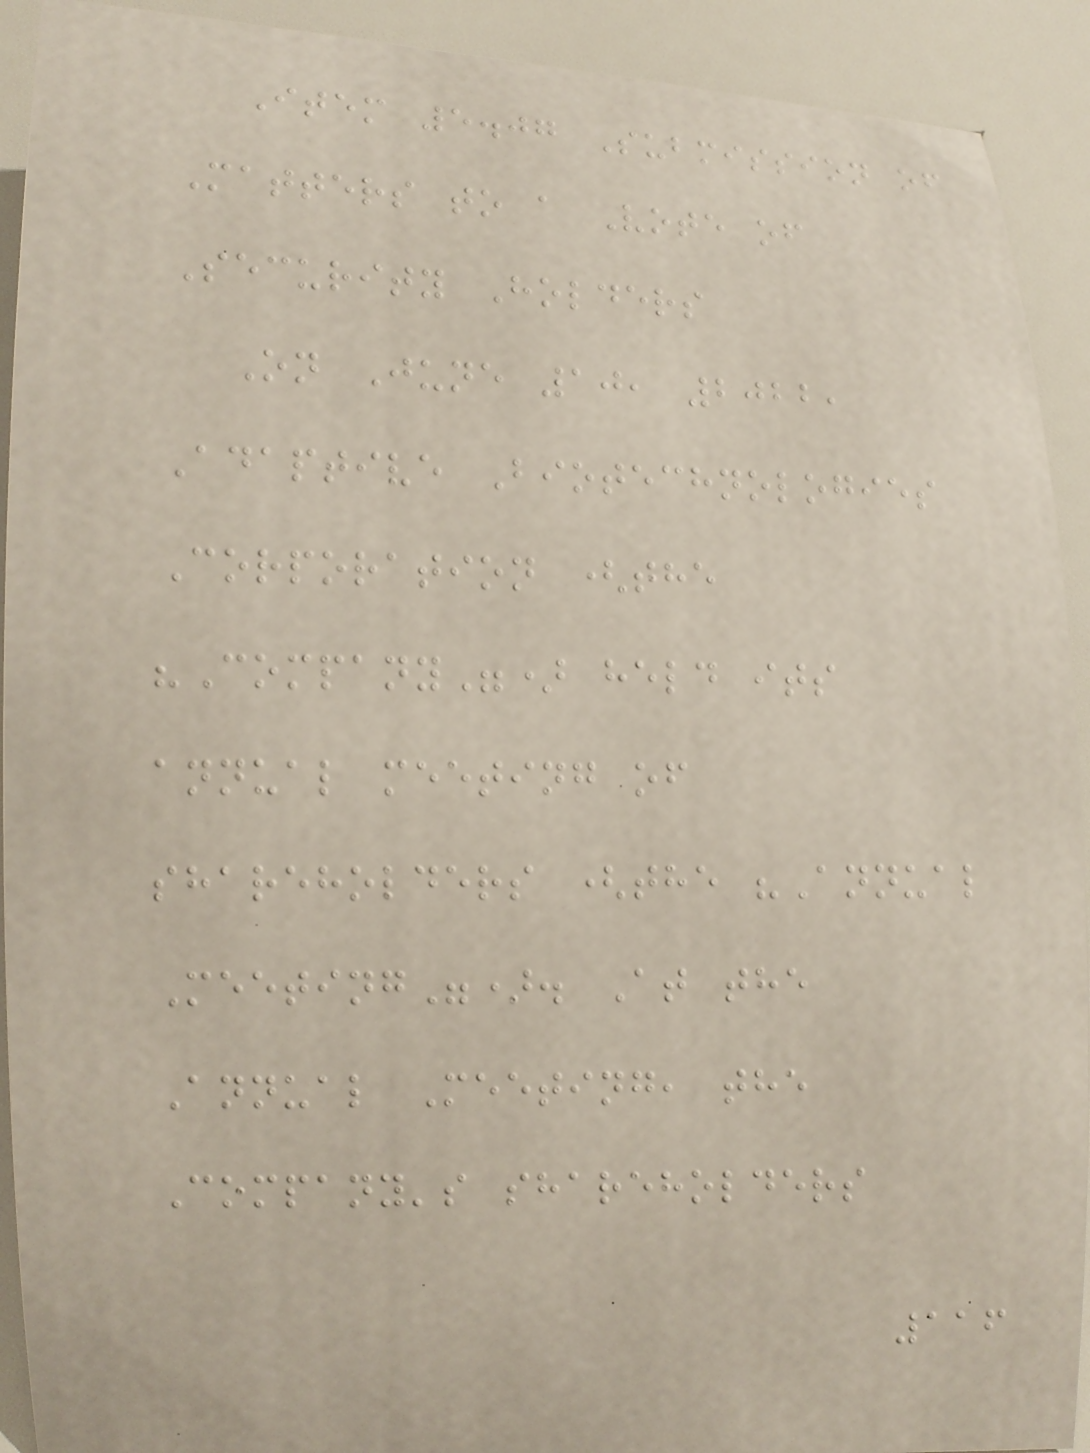Item 5.07 Submission of
Matters to a Vote of
Security Holders
On June 10, 2022,
Adaptive Biotechnologies
Corporation (the
"Company") held its
annual meeting of
shareholders (the "Annual
Meeting"). At the
Annual Meeting, the
Company's shareholders
116
